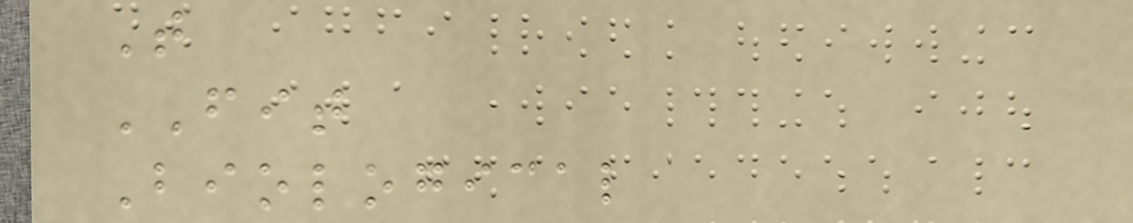T
FIT
Biological
